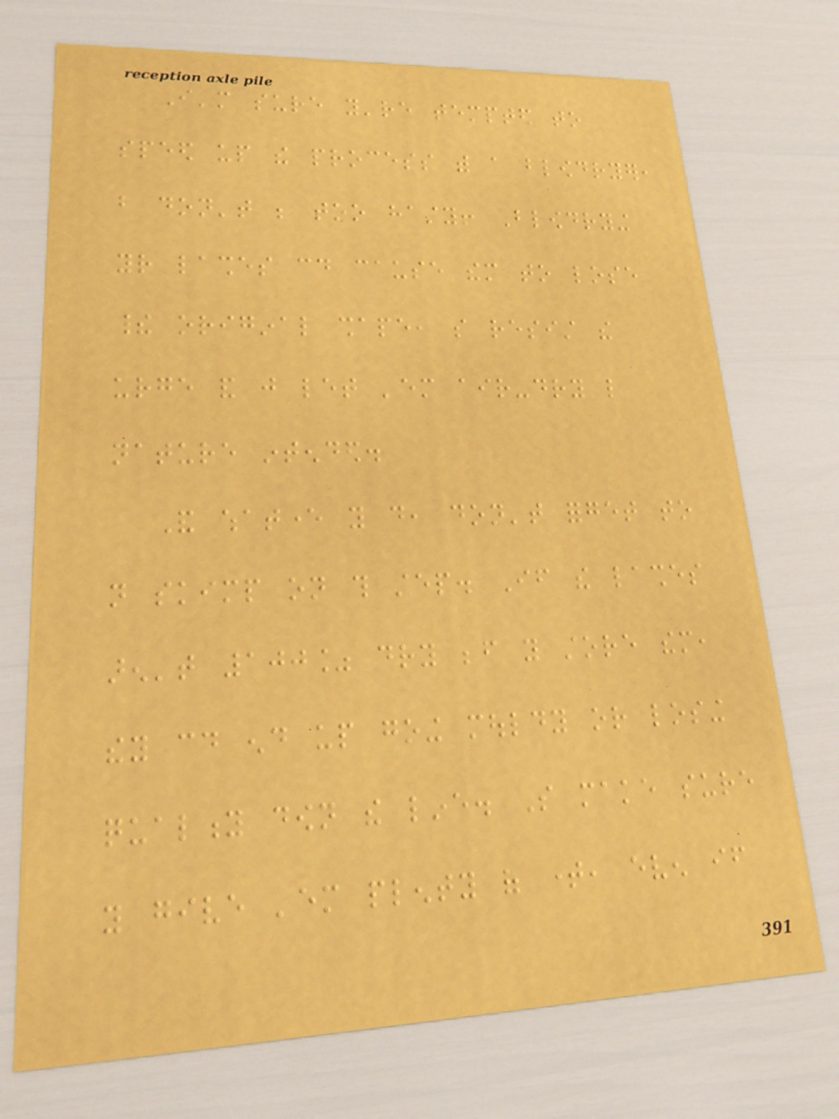I'm sure you're tempted to
speed up the process with a blowdryer,
but don't be too hasty! Blowdrying
your lashes could cause them to lose
their original shape, so resist the
urge and just let 'em air-dry like
nature intended.
And whatever you do, don't forget to
not skimp on this step. If the lashes
aren't 100% dry before you store them,
they could end up going mouldy or losing
quality down the line. So make sure
you give 'em plenty of time, even if
